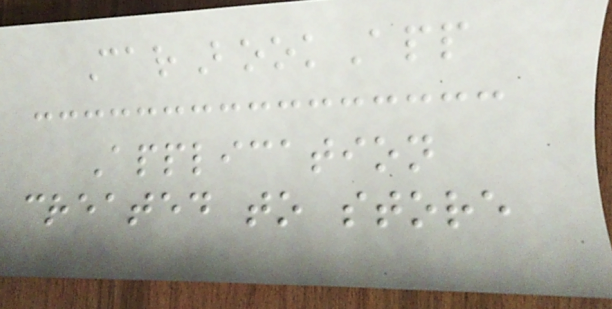CarBookApp
Application
created to store
